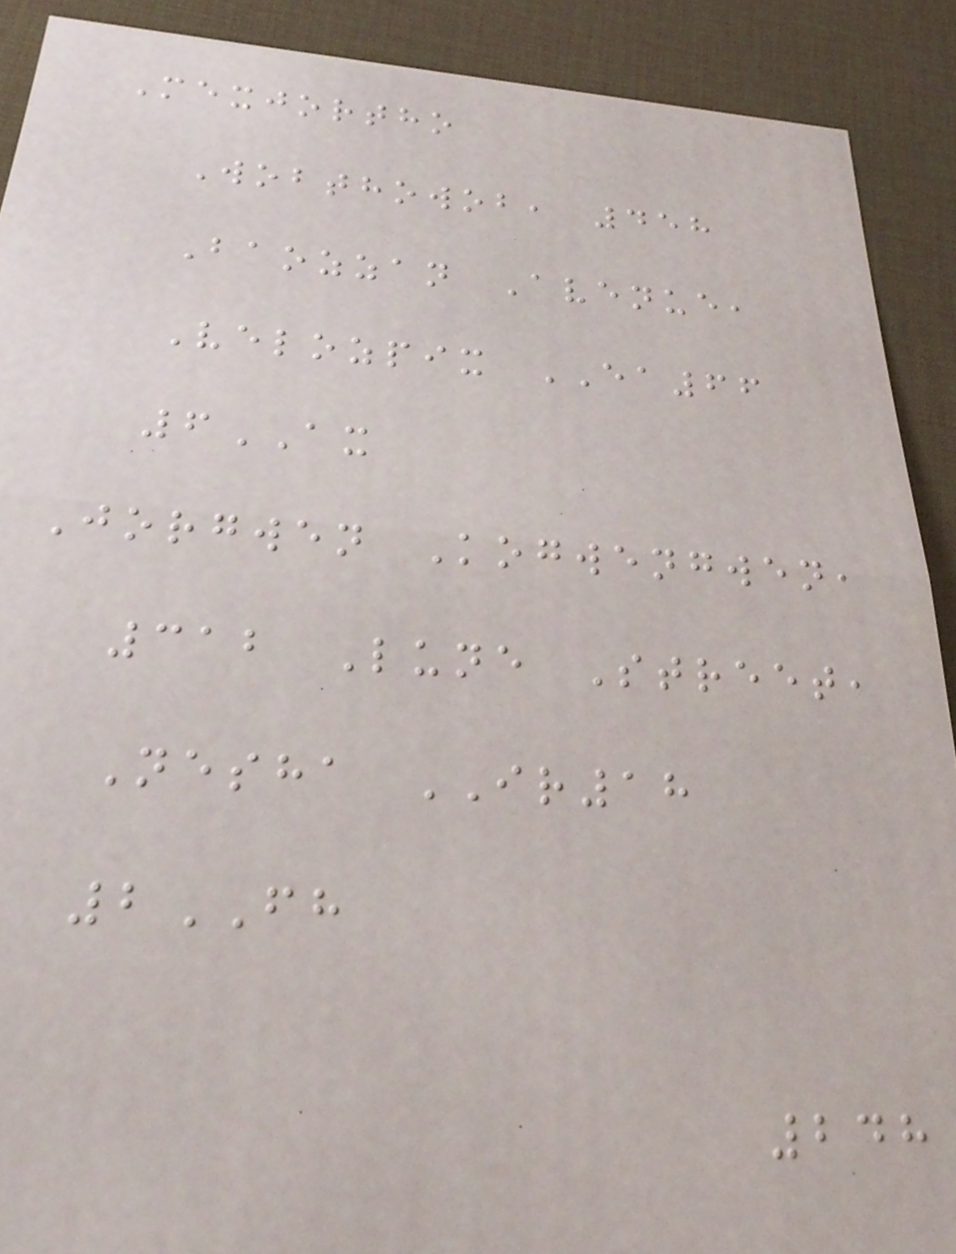Mexjortho
Wobthowob, 458
Baozzan Avenue,
Velozpix EA66
6AX
Jorgwen Kogwengwen,
312 Lune Street,
Nesha IR18
2FH
248
